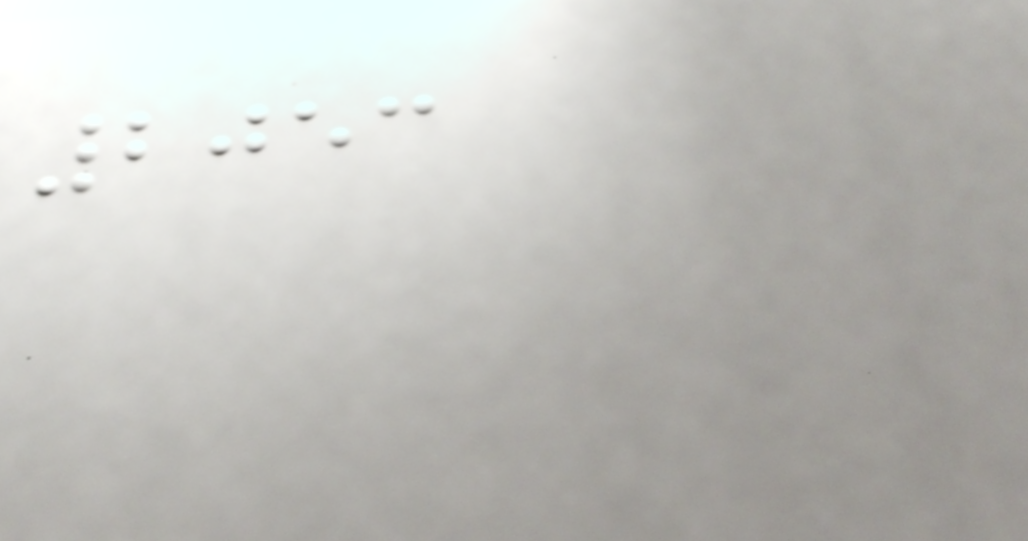2053
